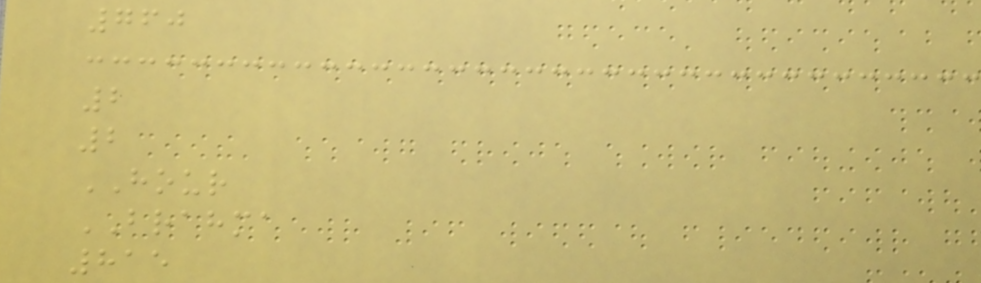760
2
2
HOUR
BRAHMA
815
